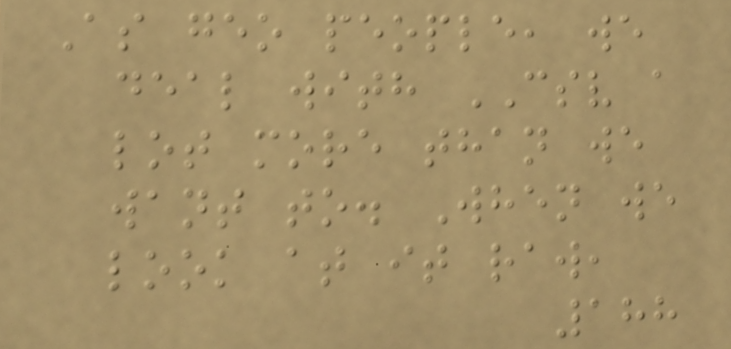As geo people, we
deal with CSV a
lot more than we
want to. When we
look at it raw,
188
